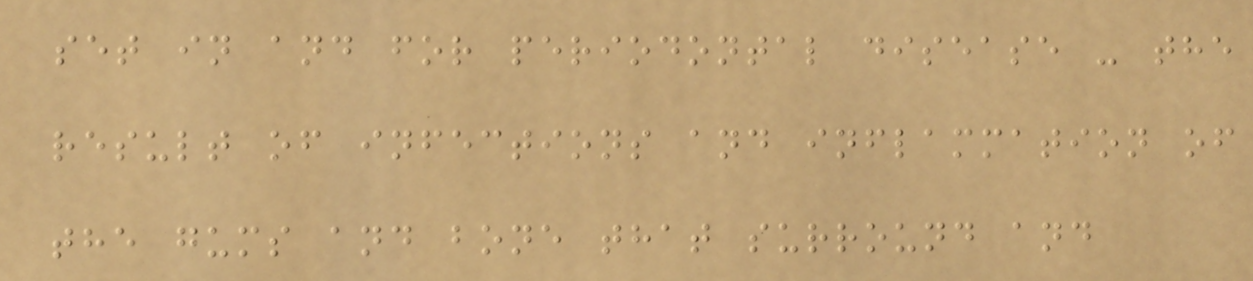set in and for periodontal disease - the
result of infections and inflammation of
the gums and bone that surround and
